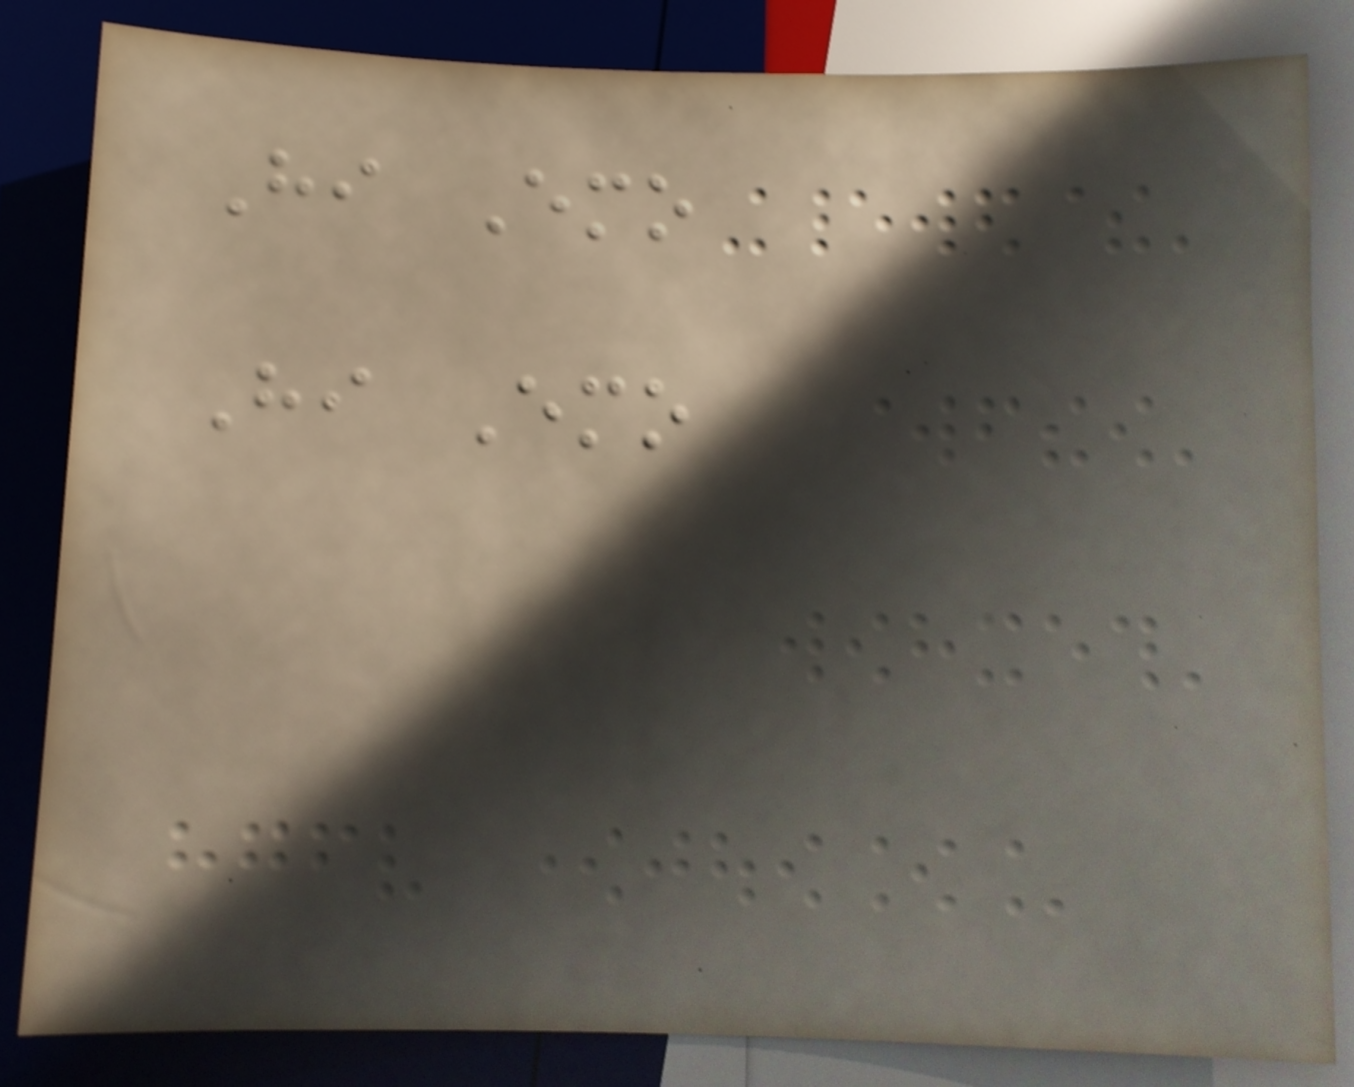Hi Emo
Hi Emo
